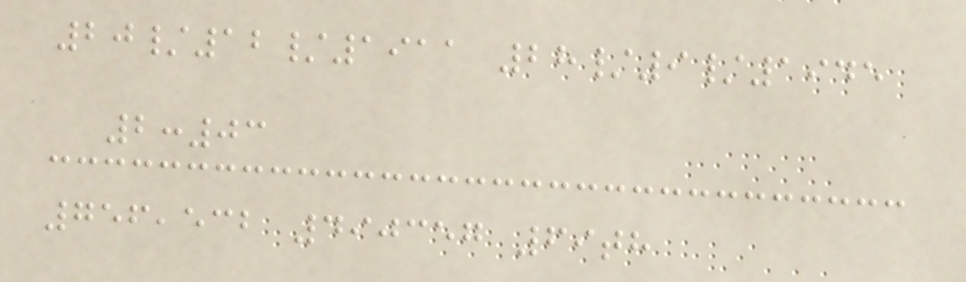20/12/1911 28/9/1945
2:03
756,532 490357 69th
